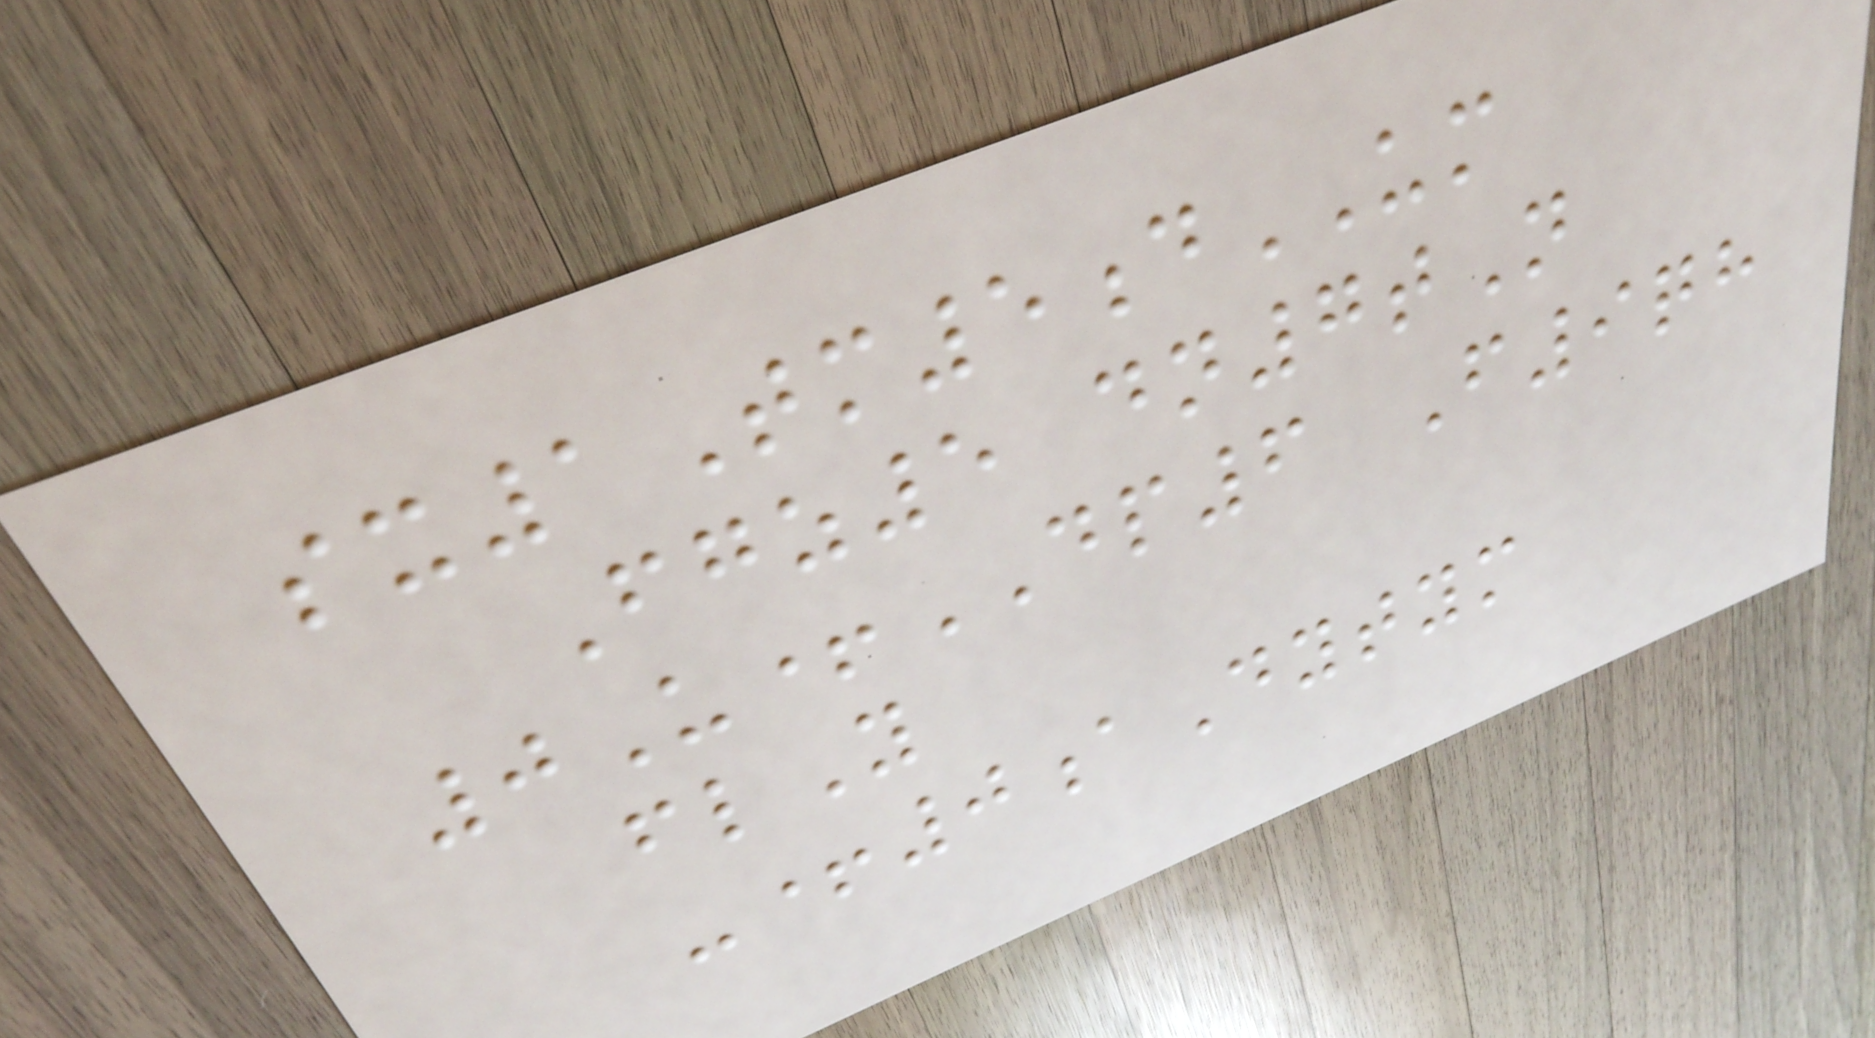sx1Tm5dUM
Fgz5 dn7tN
0U+DP6 F9qh
flY
-+0aDytym
